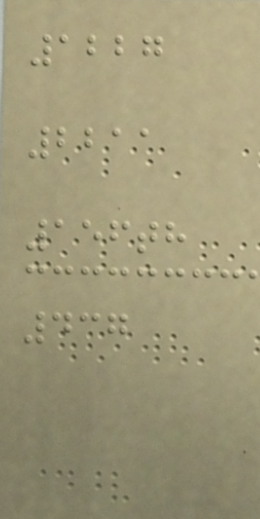1227
2211
156th
437
